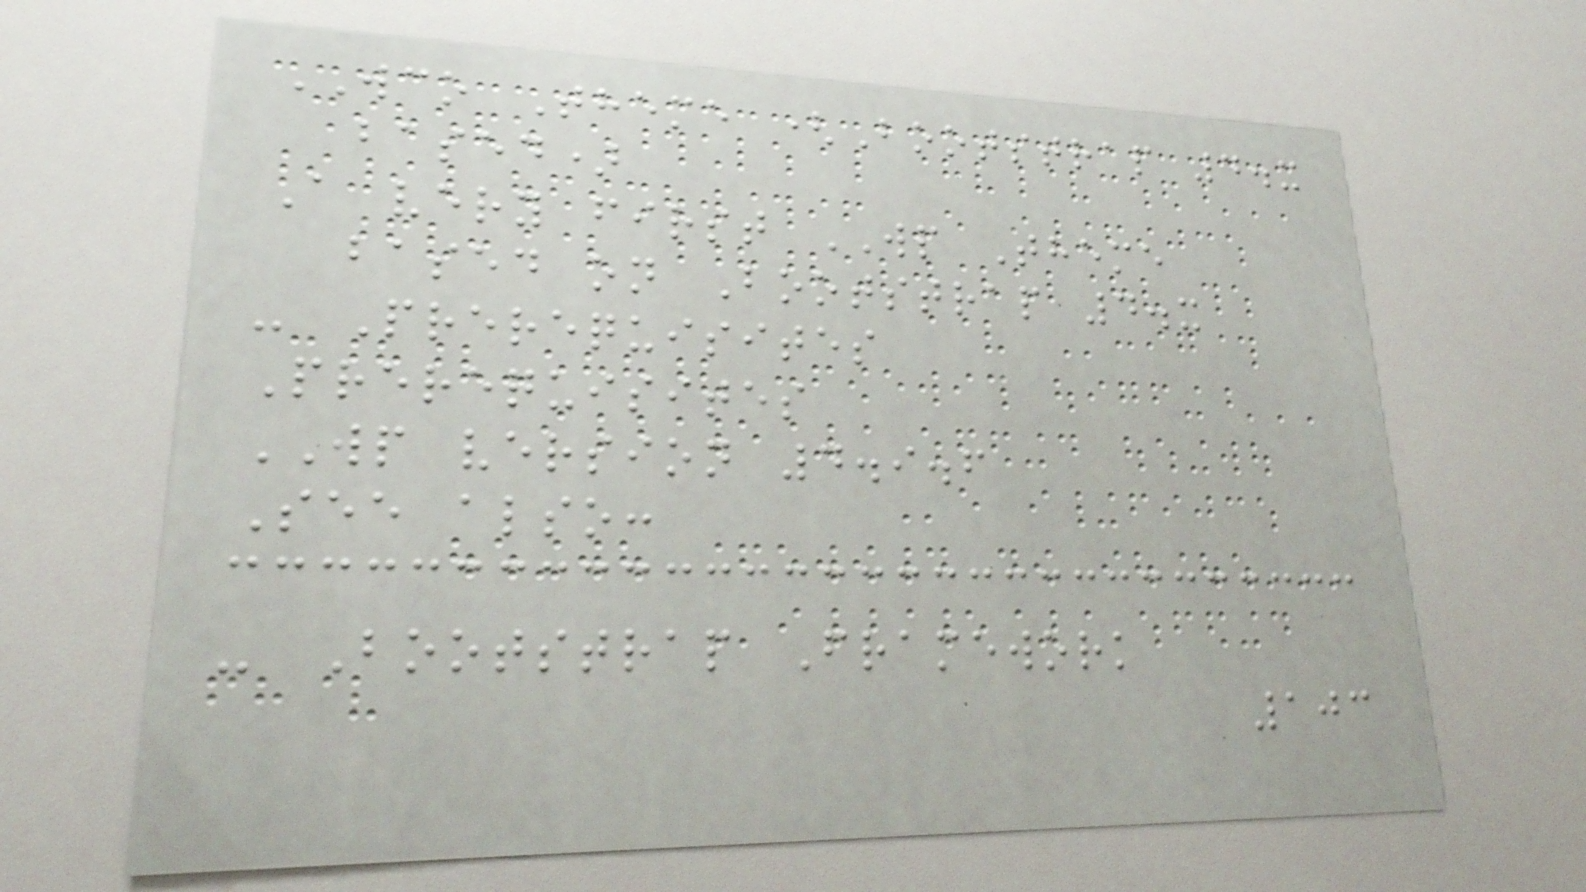WCO Theme (Bootstrap 4.x
based)
A very first WP Theme
based on Bootstrap 4.x
- Prerequisites
Prerequisites
WP version 4.9.6
See also:
- Bootstrap Framework
103
